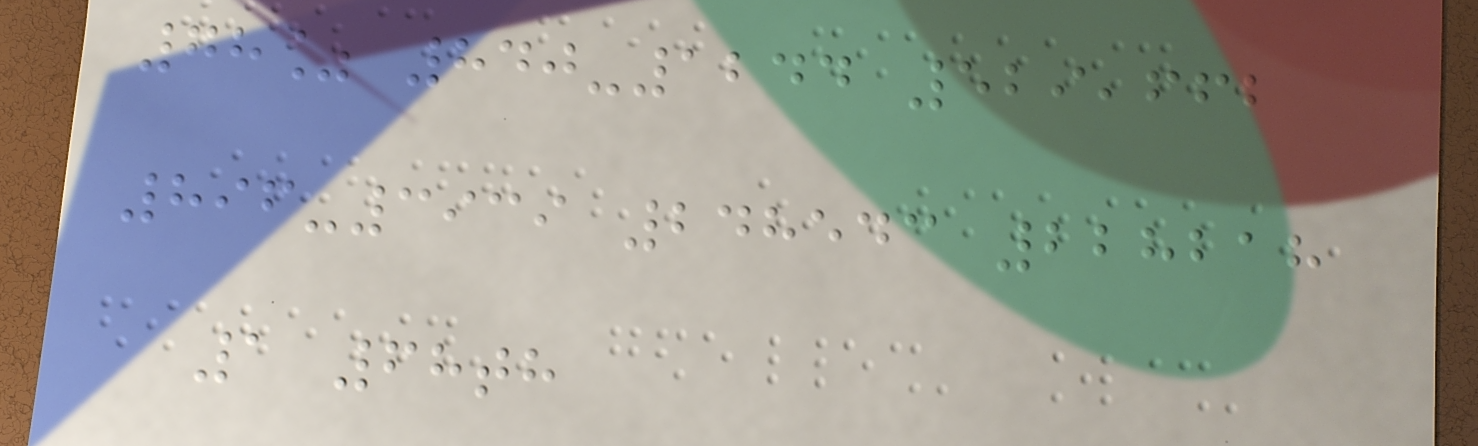78% 840-1244 529,662
896-3939 248543 228218
1 68th
